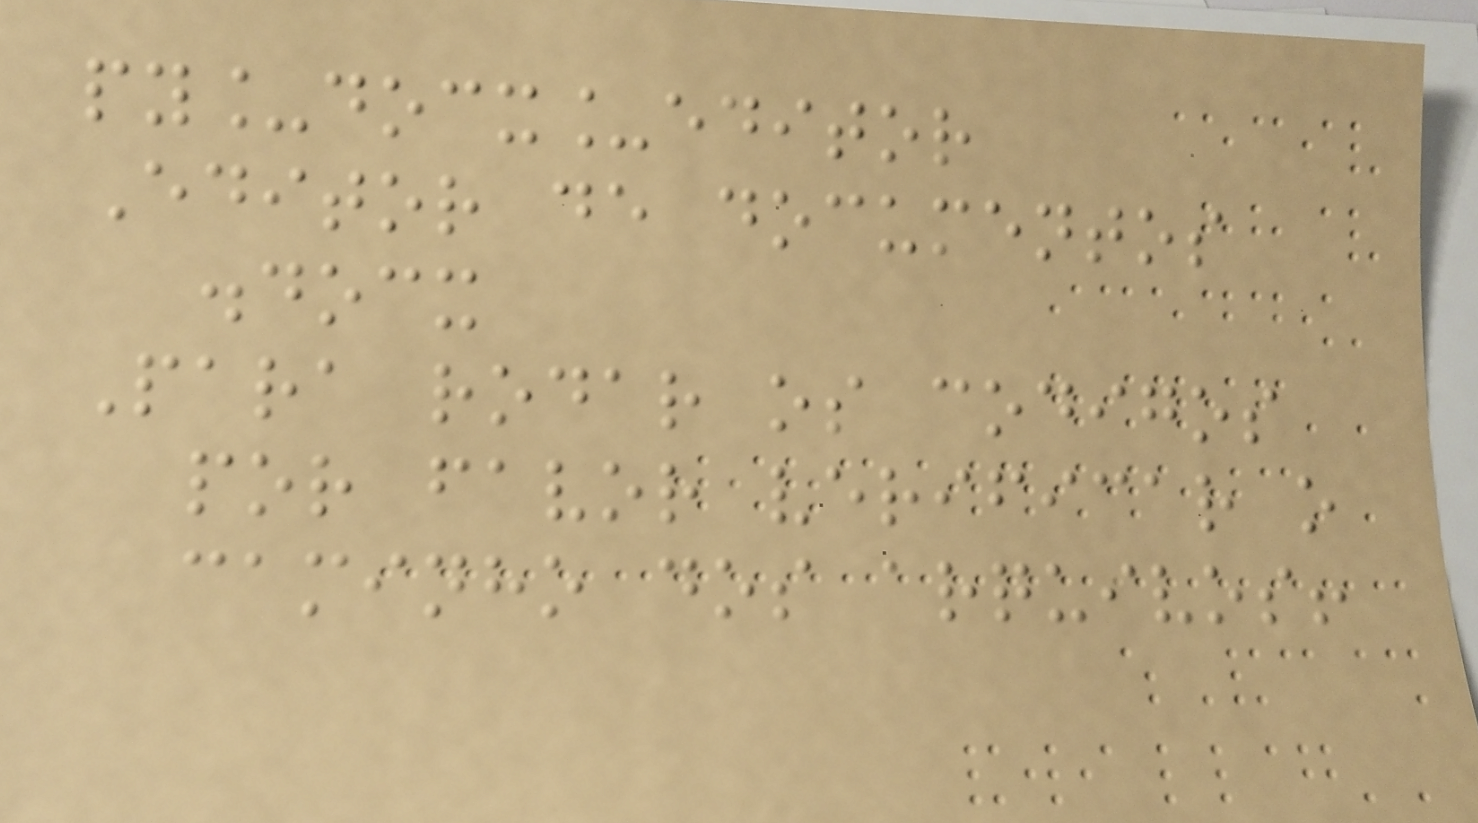py_docx_editor
Editor de documentos
.docx
Para rodar os codigos
por favor verificar o
caminho dos arquivos!
